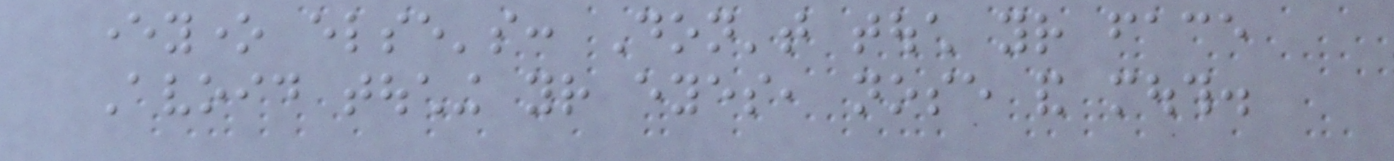everyone else's: Don't touch your face
Avoid touching your eyes, nose and mouth.
